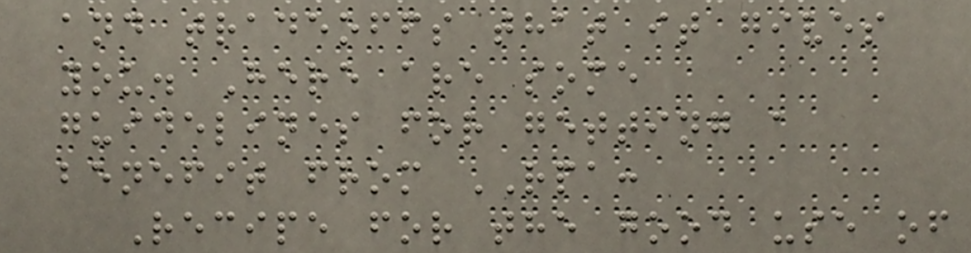and tradeoffs that it gives
you. Here are some
guidelines for getting a
benefit from RPA:
Recipe for the good use of
